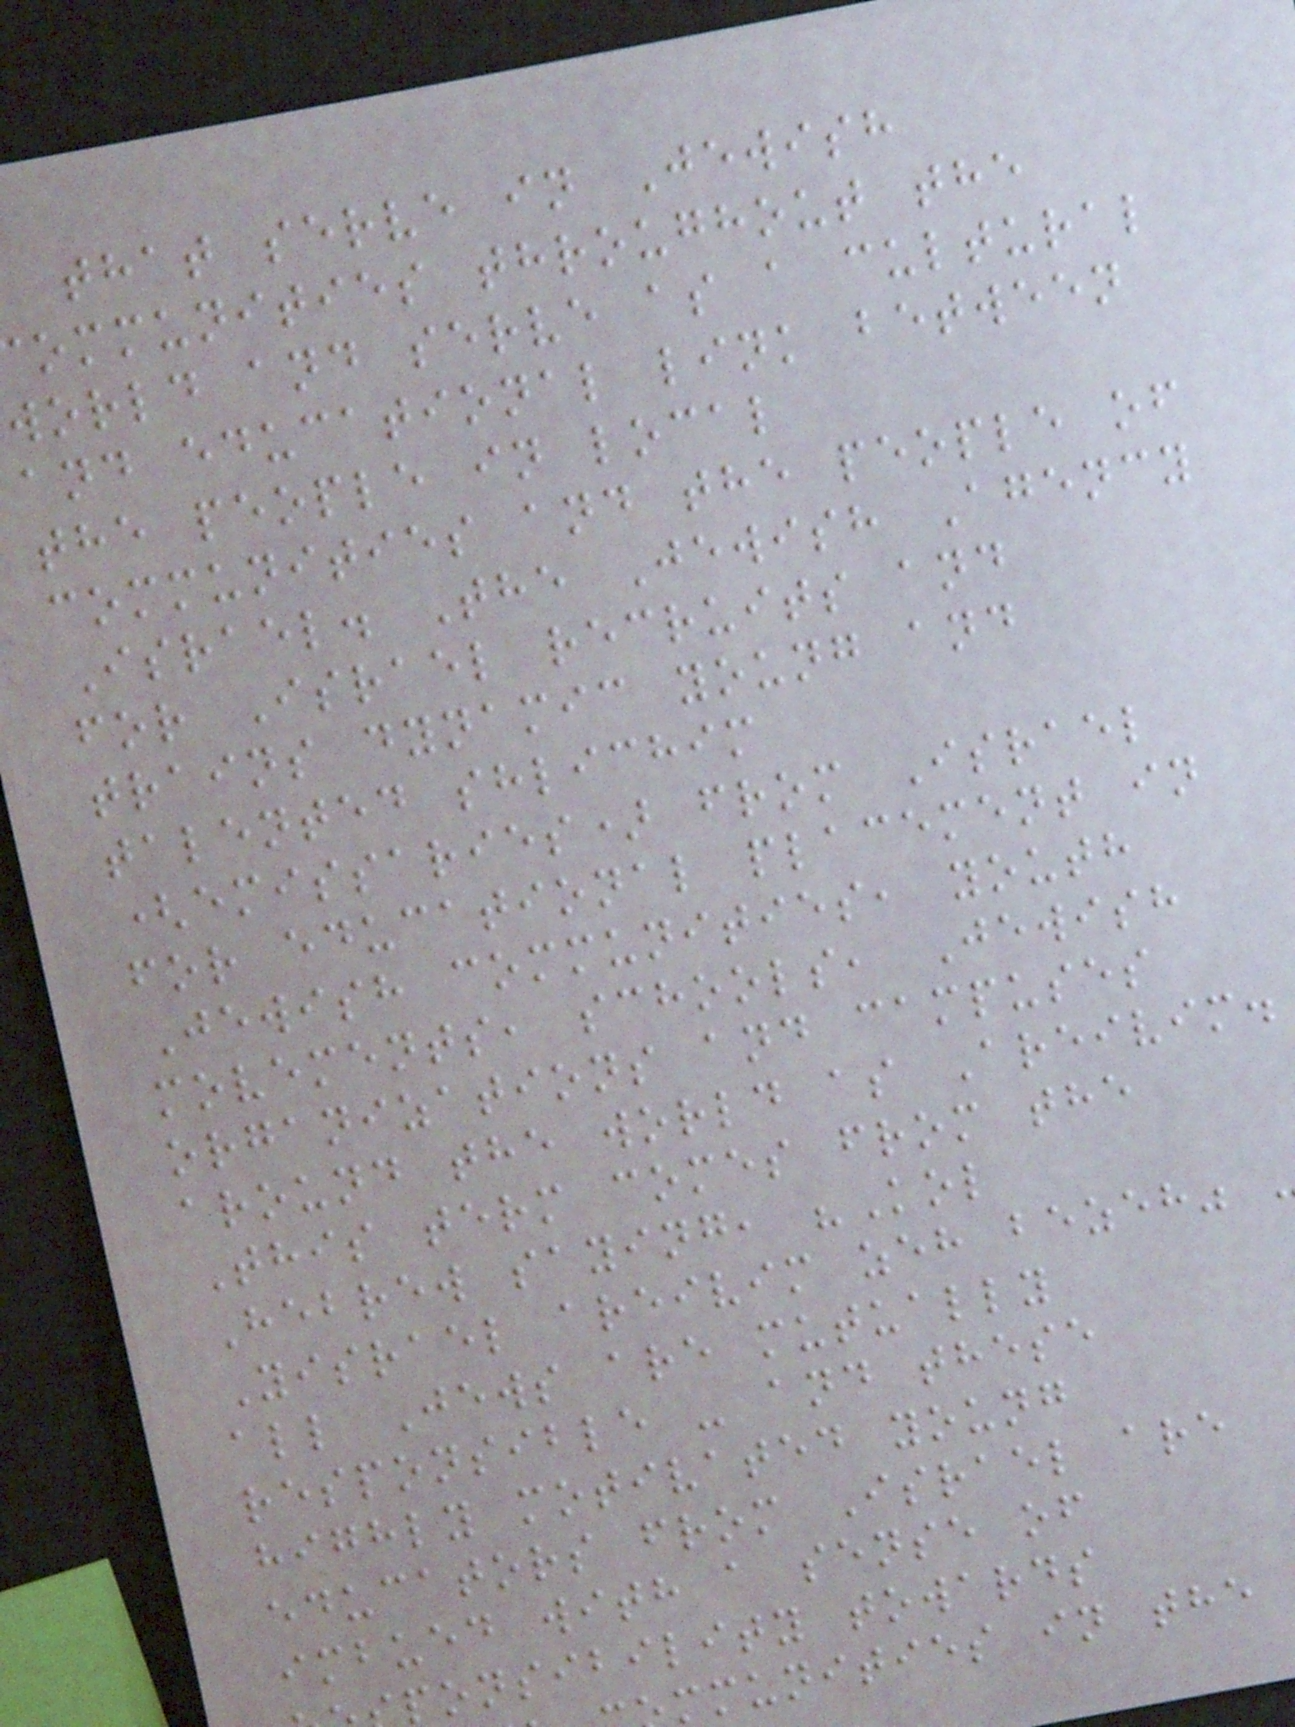that serve in Jewish
ommunities throughout the
world and serve as a cultural
and educational link between
the people in local
communities and the people of
Israel. The Jewish Agency
for Israel recruits and
trains dynamic young and
talented shlichim
(emissaries) from Israel
for educational placement in
Jewish communities, youth
movements, schools, Jewish
organizations and campuses
around the world as Areivim.
This term comes from the
Hebrew saying, "Kol
Yisrael areivim zeh bezeh"
all Jews are mutually
responsible - and these
highly motivated young
educators from Israel are
imbued with a sense of
ponsibility towards
mmunities in the
